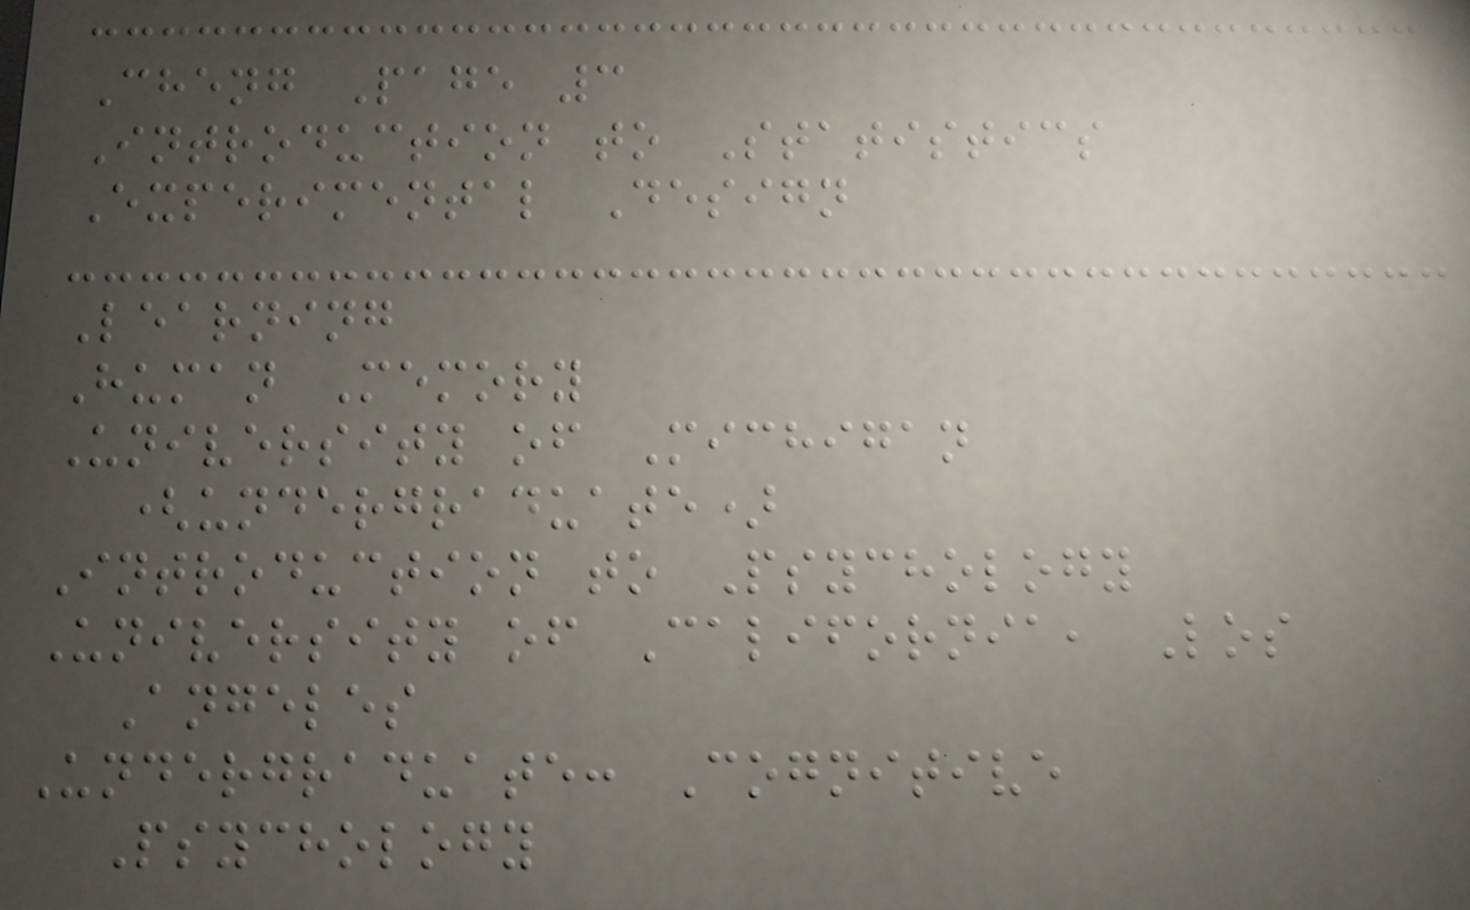Cheng Page 3
Introduction to Statistics
Experimental Design
Learning
Human Memory
University of Michigan
(undergraduate)
Introduction to Psychology
University of California, Los
Angeles
Undergraduate: Cognitive
Psychology
